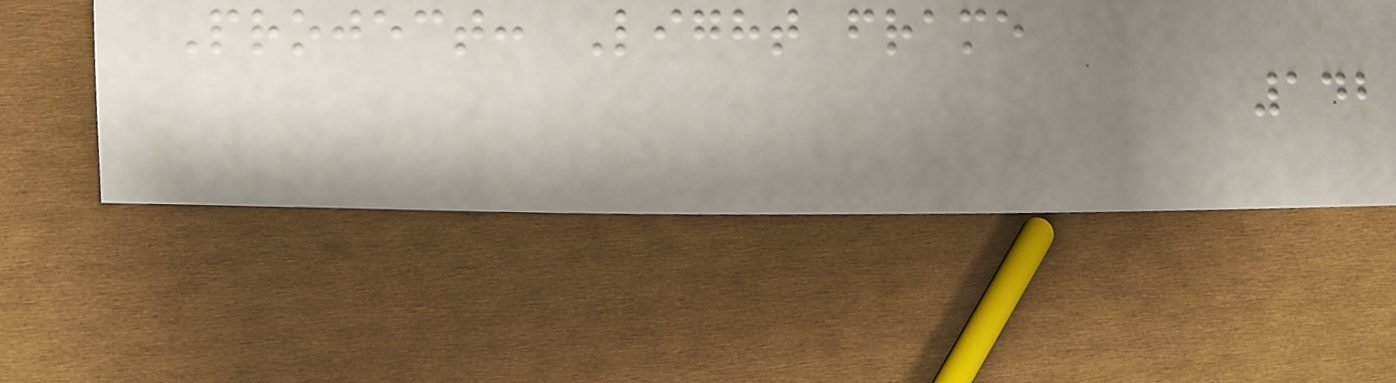Project: Light frame
142
